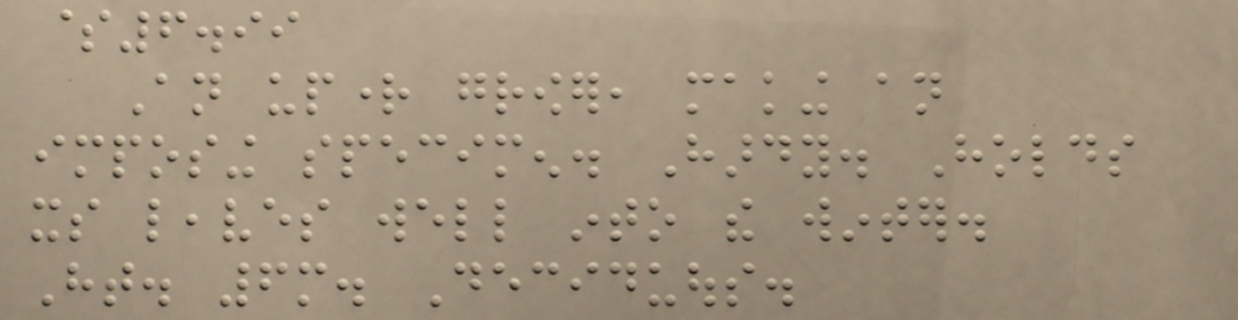$6.99
An upright grower, making an
imposing specimen. Hardy. Holds
its leaves well into the winter.
Ht. 6m. Deciduous.
